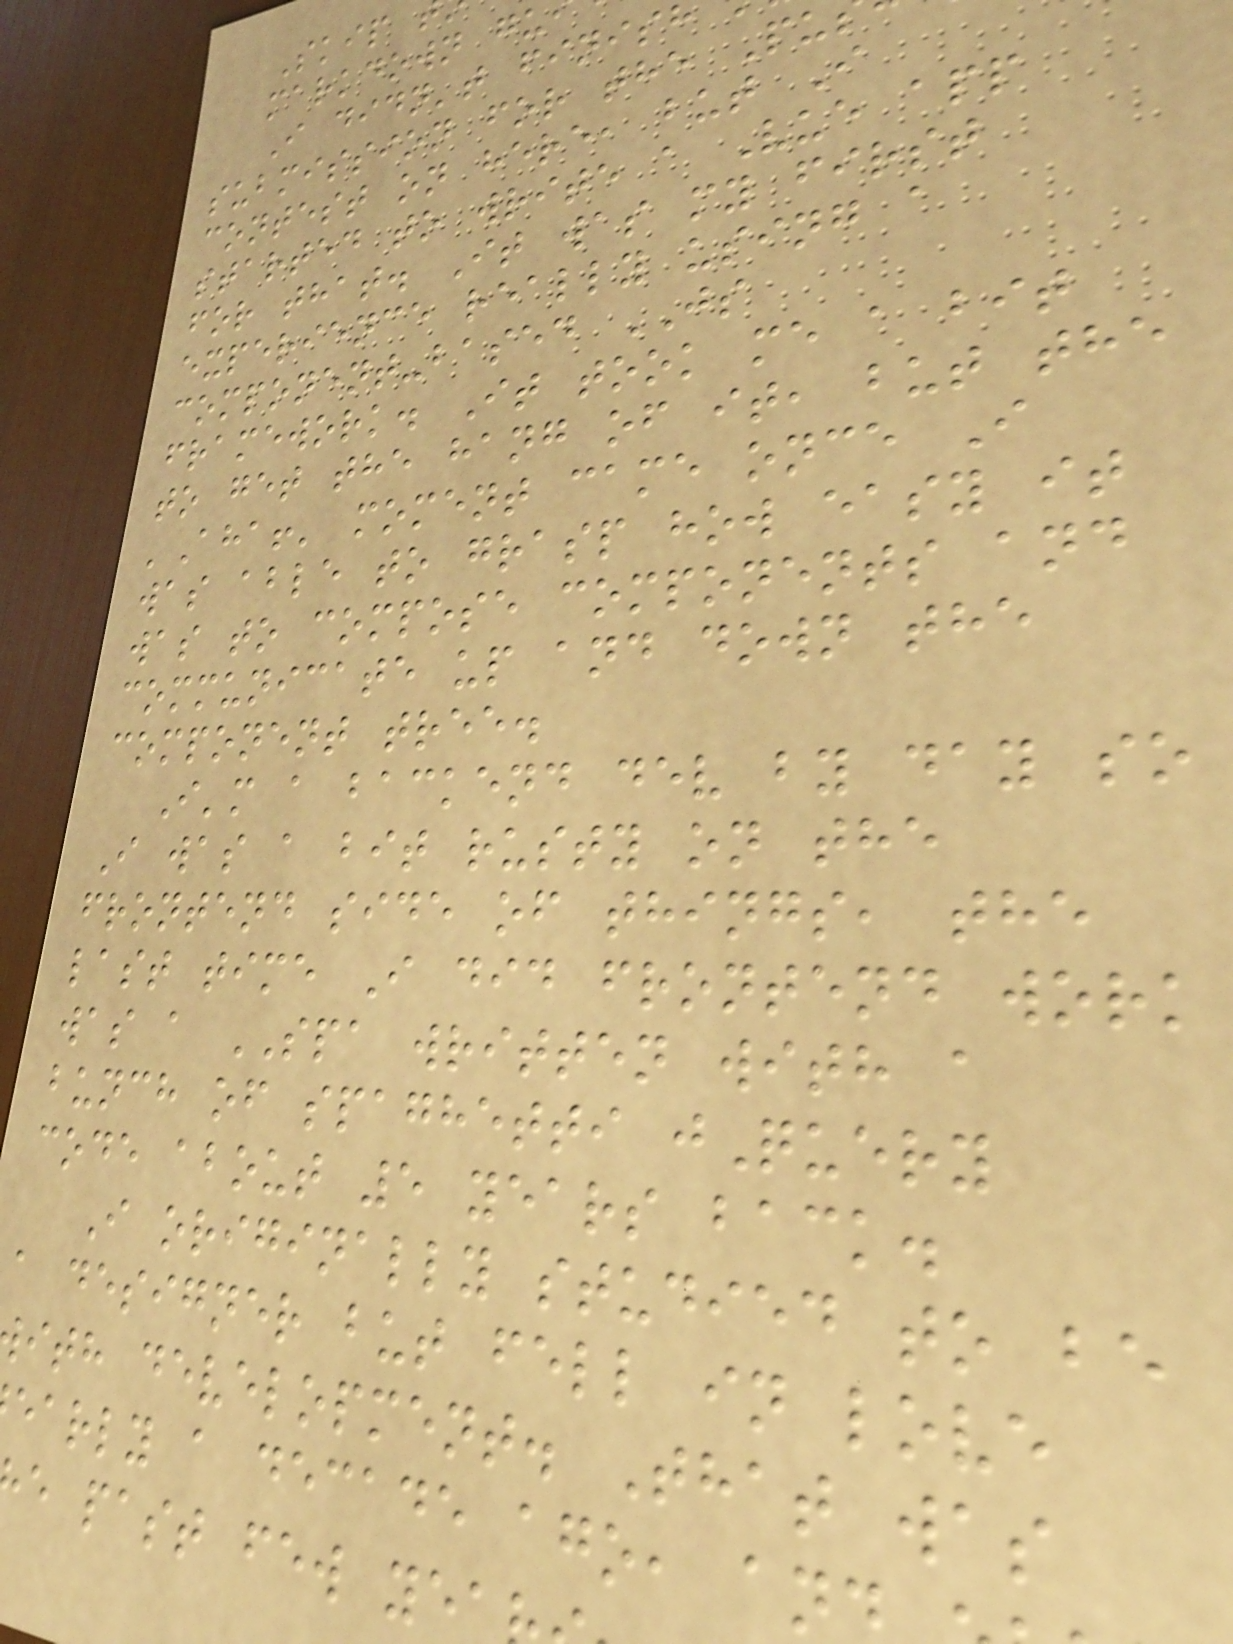Skip
markdown gu
I didn't finis
submission for the Pu
contest on here, but I
started to write a Vue app
for that. It was my first
experience really using a
component-based JS
framework. It took me a bit
to get the hang of it, but the
'Aha!' moment came once I
was able to grasp how easy it
was to compose components and
communicate up and down the
component tree.
I'm a backend dev by day so
I was a bit rusty on the
frontend side of things, the
last time I did frontend work
was a SPA written with a
bunch of spaghetti jQuery
code about 5 years back.
I originally studied to be
a designer but fell in love
ith development. That was
early a decade ago, an
e past few ye
